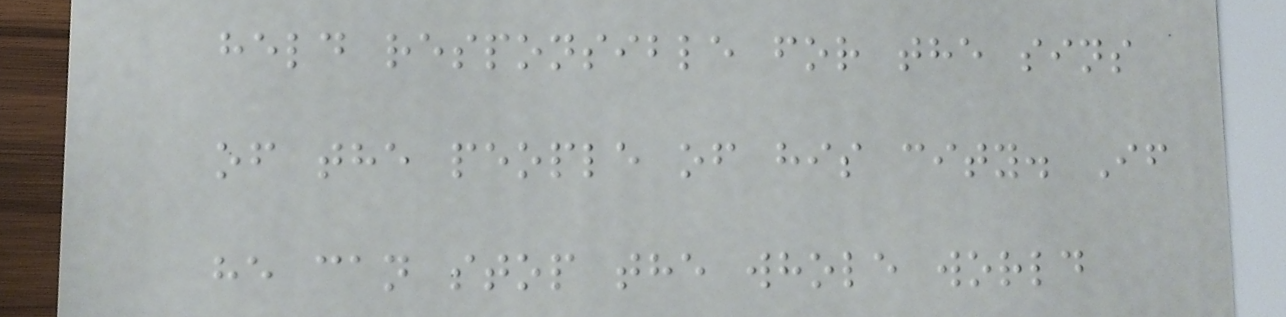held responsible for the sins
of the people of his city. If
he can stop the whole world
